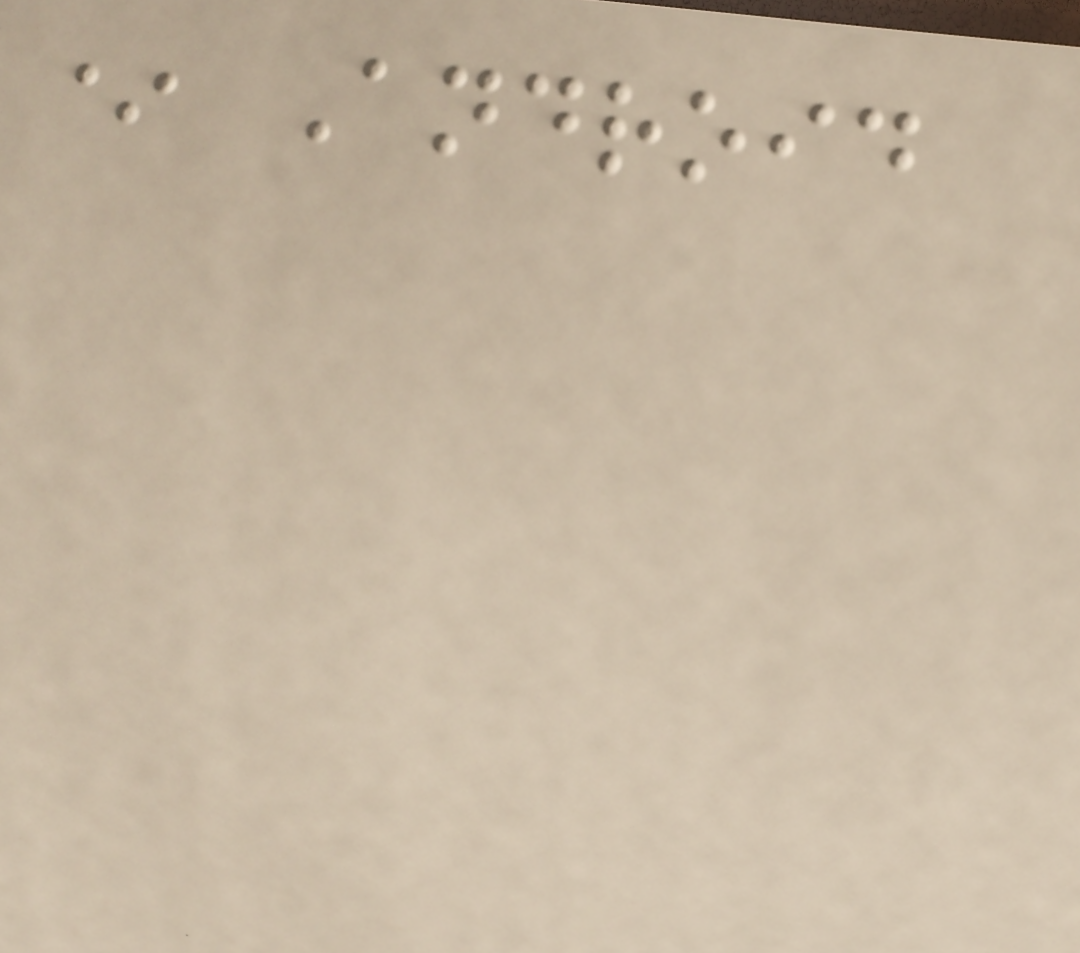* Android
